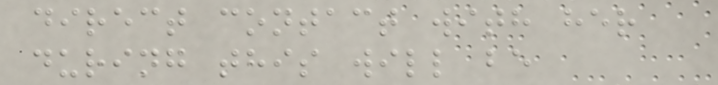direct contact with her
during this will be
